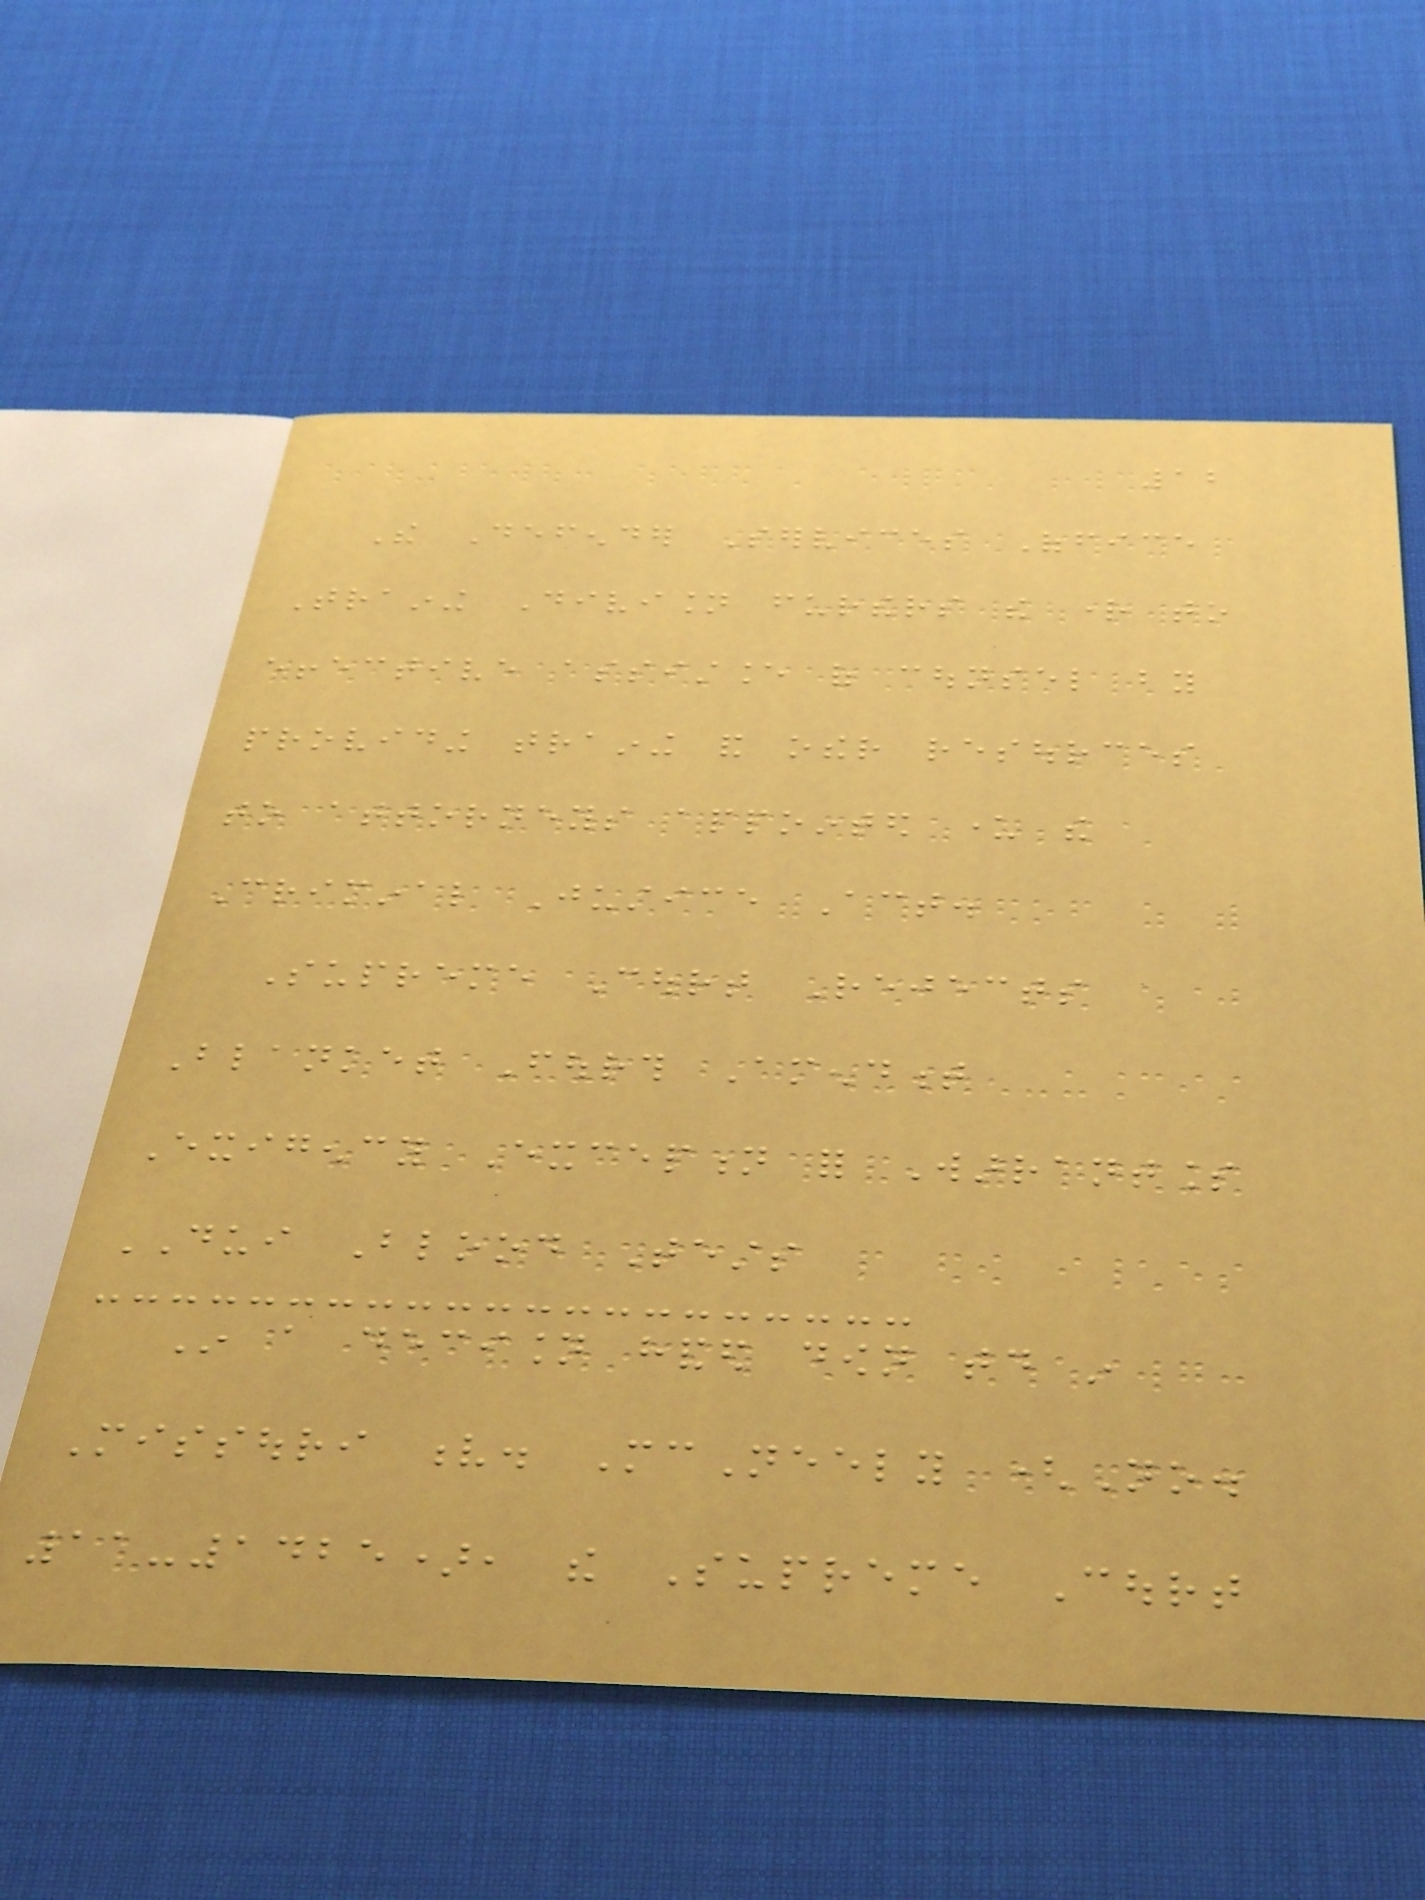12
The Defender Services Office
Training Division furthers the right to
effective assistance of counsel by
providing training and other resources
to attorneys appointed under the
Criminal Justice Act.
Supreme Court Rejects
Blanket Fourth Amendment
Exigency Exception for Warrantless
DUI Blood Tests
In a decision handed down today in
Missouri v. McNeely (No.
11-1425), the Supreme Court
